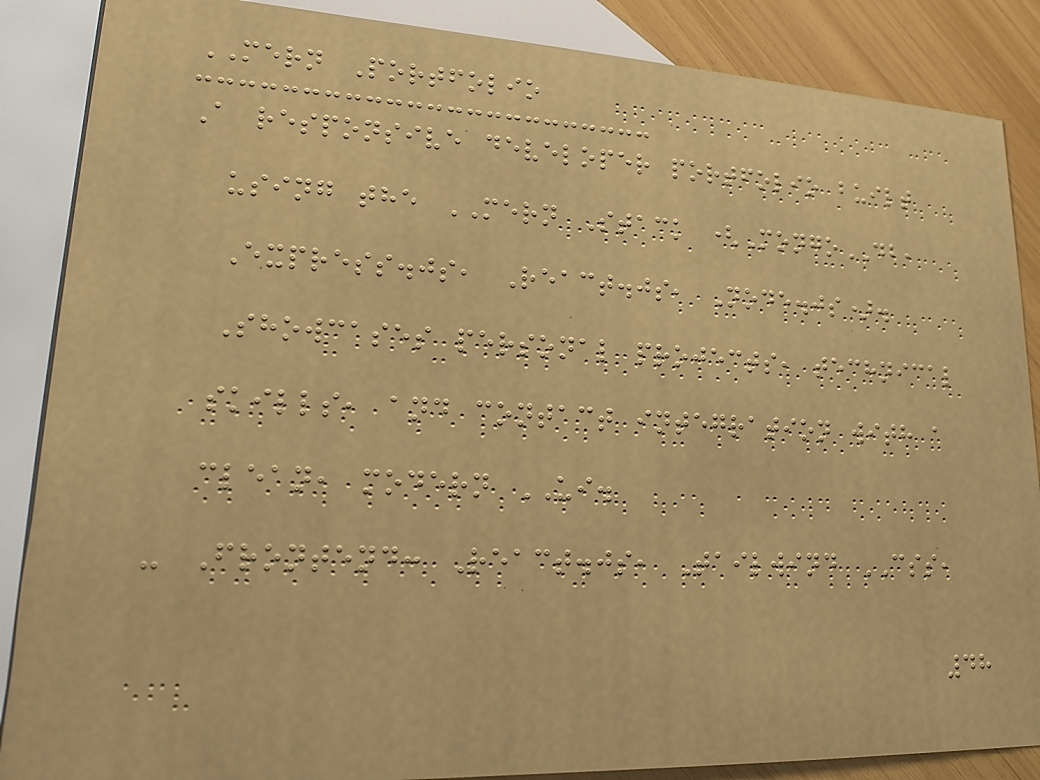MERN Portfolio
A responsive developer portfolio built
using the MERN Stack (MongoDB,
Express.js, React.js, Node.js).
Showcases personal projects, technical
skills, and contact integration with a
clean, modern UI.
- Frontend: React.js, Tailwind CSS,
48
